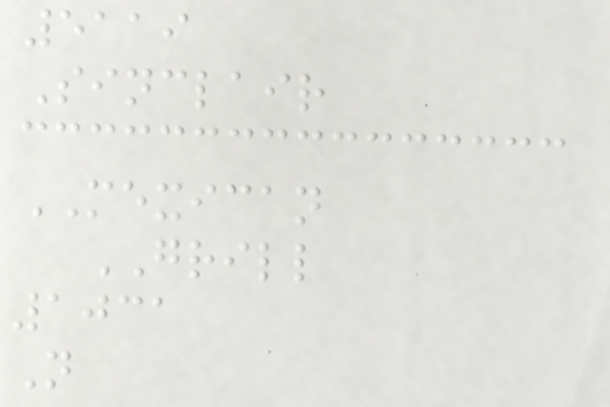5119
Sinclair
MEXICAN
GRILL
1031
N
